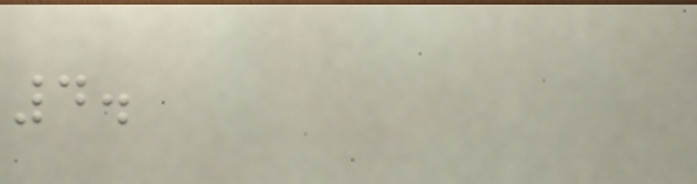4.
